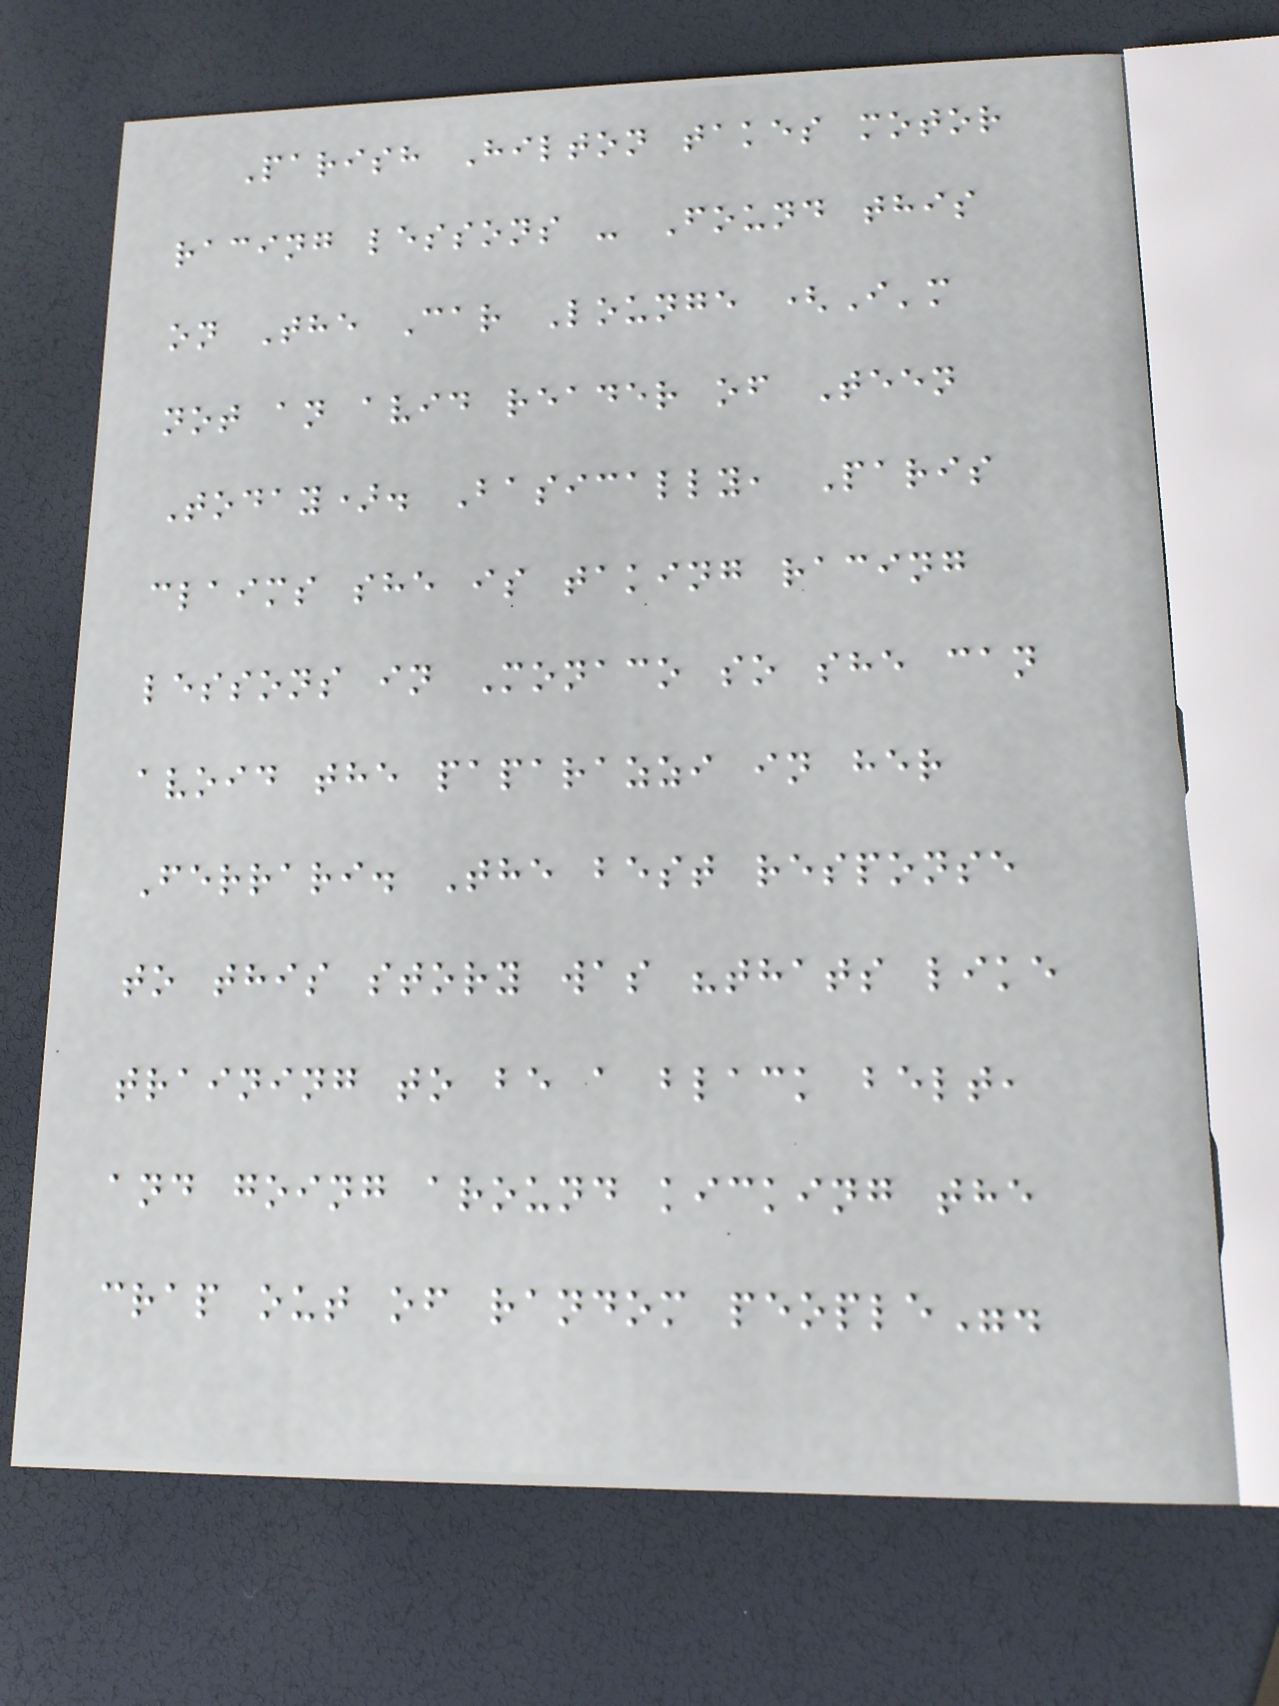Parish Hilton takes motor
racing lessons - Found this
on The Car Lounge (I'm
not an avid reader of Teen
Today). Basically, Paris
claims she is taking racing
lessons in Monaco so she can
avoid the paparazzi in her
Ferrari. The best response
to this story was "thats like
training to be a black belt,
and going around kicking the
crap out of random people".
